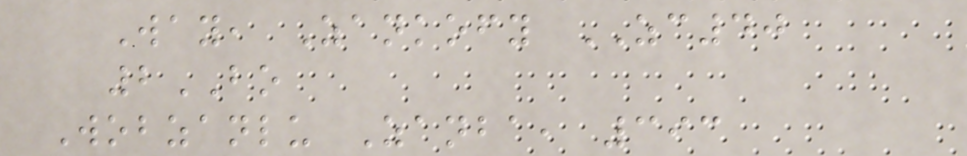Way, Zankofy ZC40
2BO
Wobzanlu Zanba, 393
